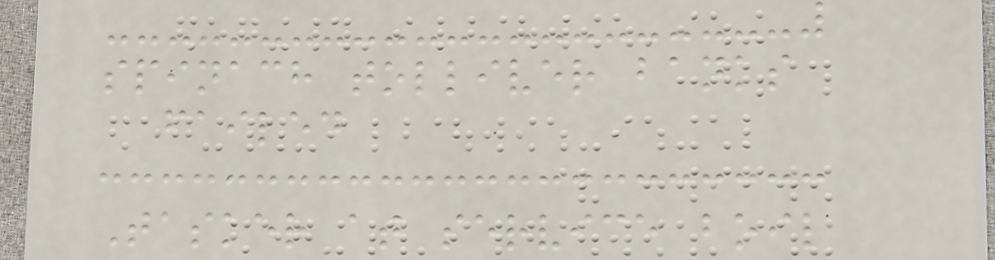spinach tolliver banks
failed
Tasker at service boil
